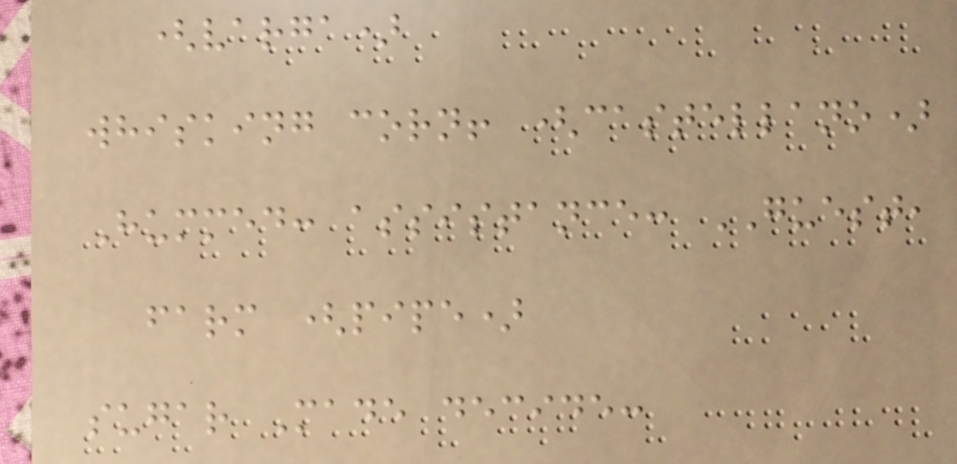(varga)
whisking corn! (castellano)
Hummed: assistance: GUEST,
farm (pipe)
sugar Made decide:
